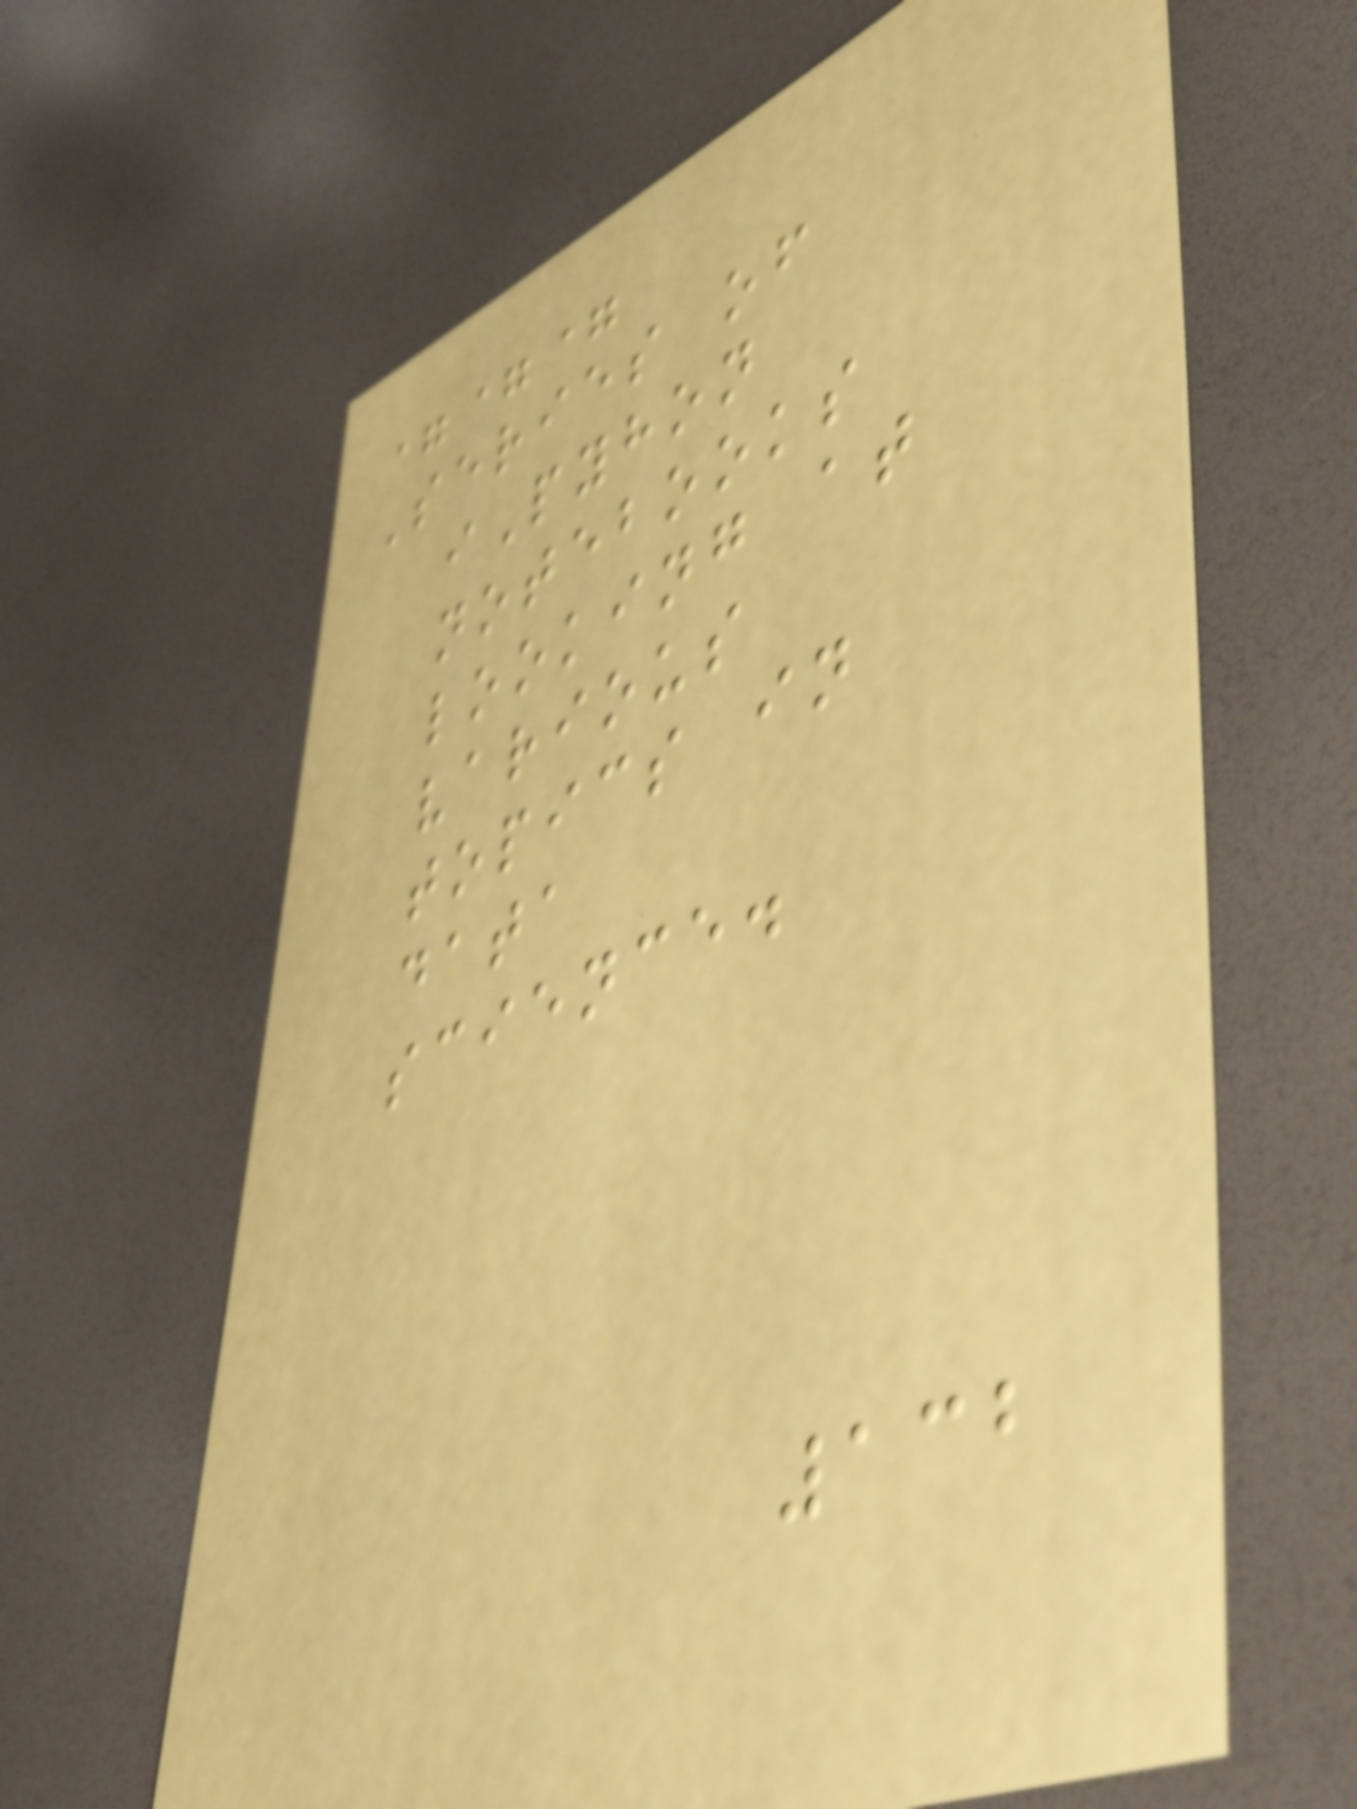===
Series of
iPyhon
notebooks
looking at
various
topics in
data
science.
132
